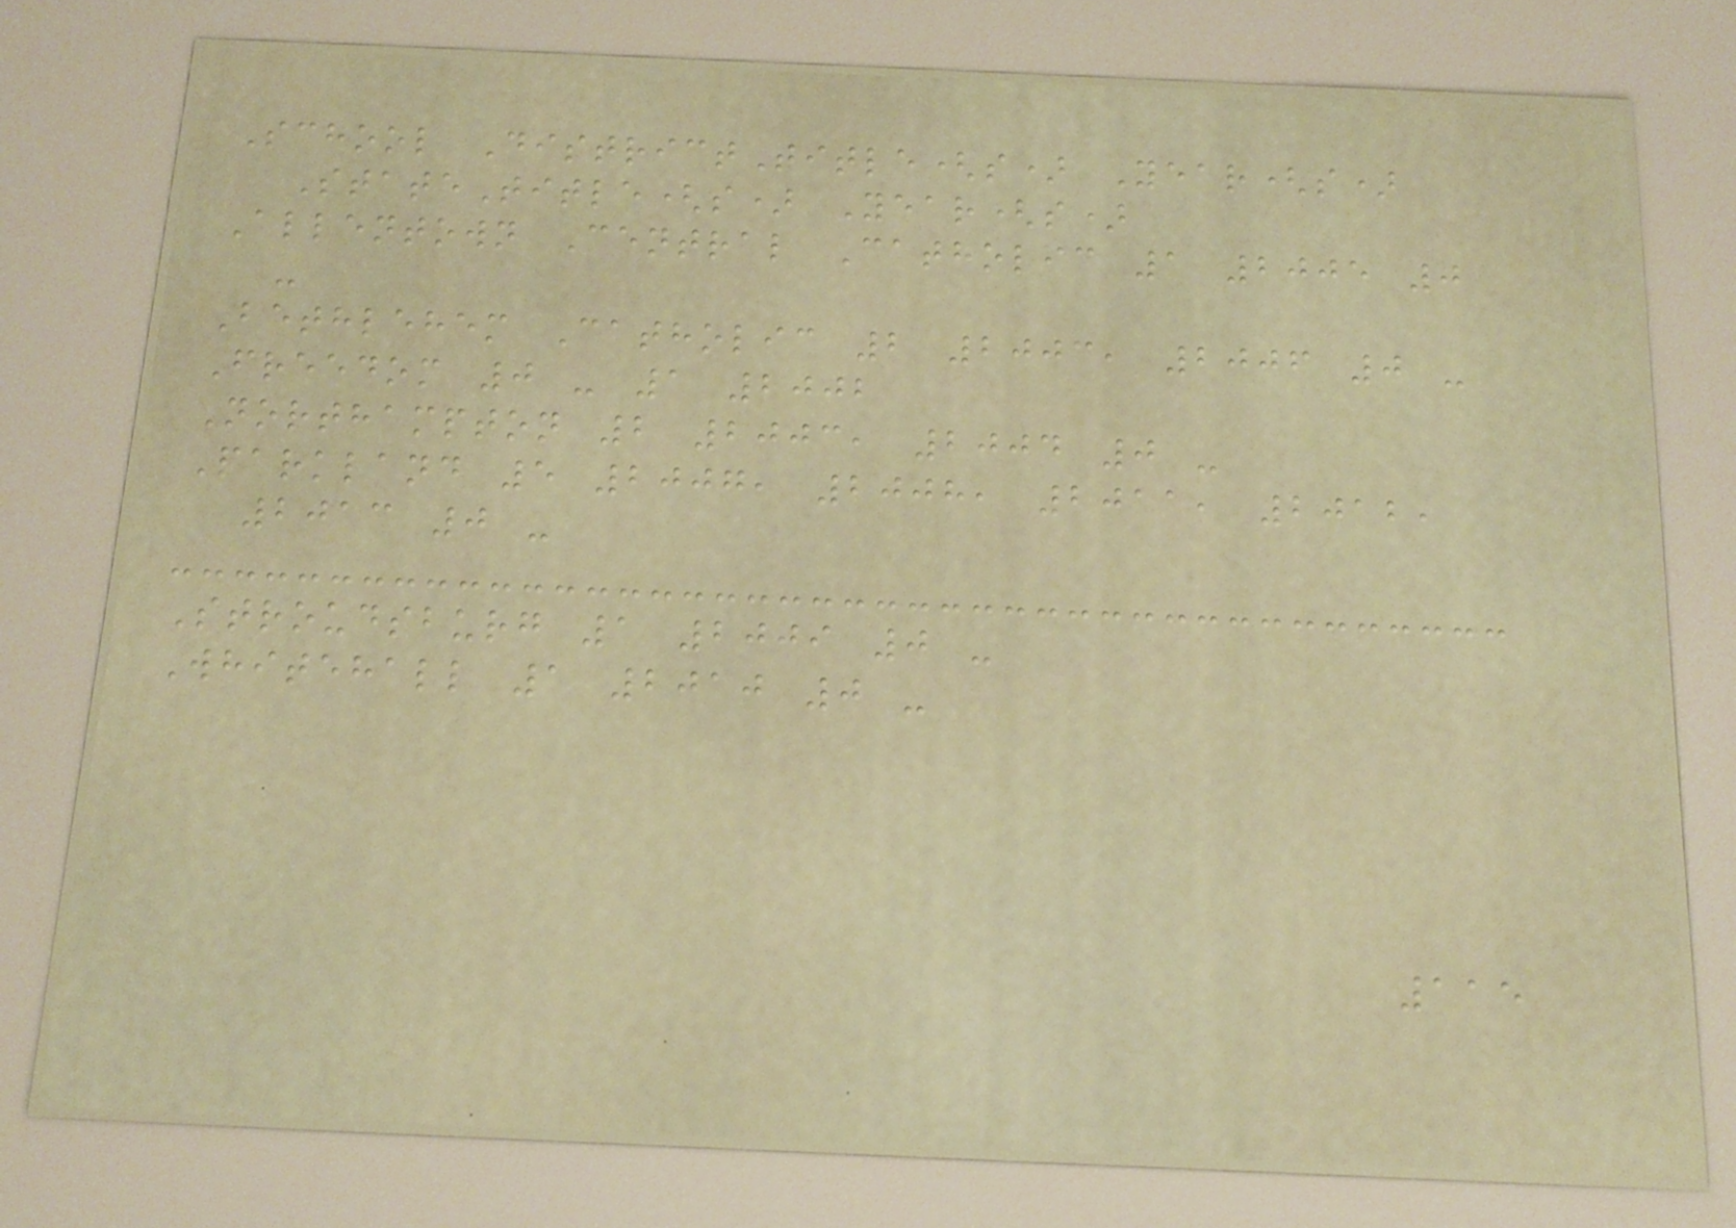School DistrictTitle(s) Year(s)
StateTitle(s) Year(s)
Allentown Central Catholic 1 2005 0
-
Bethlehem Catholic 2 2003, 2006 0 -
Freedom 0 - 1 2002
Northampton 2 2003, 2004 0 -
Parkland 5 2007, 2008, 2011, 2012,
2013 0 -
Stroudsburg 1 2009 0 -
Whitehall 1 2010 0 -
115
